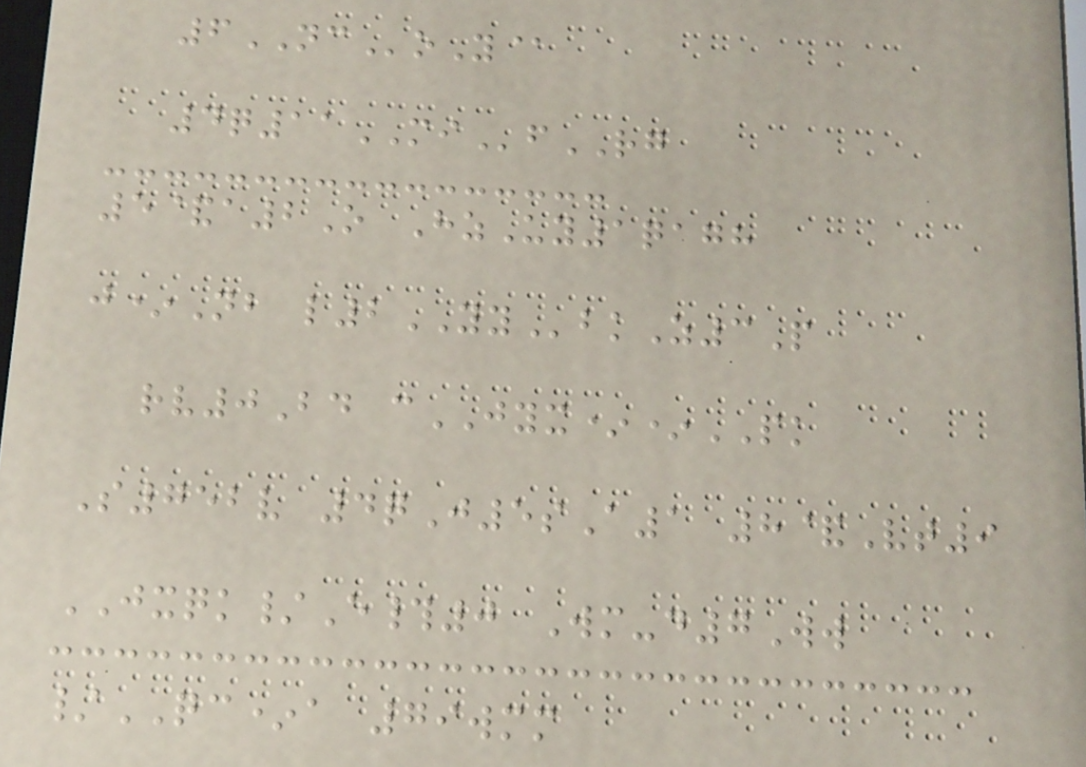6NCoY@
4q11MIfRG
5&a2O HzUy1qagh
j*Nb l2YYbkZ3P
rv0Bd cJYX**PK
S752v 4qJ5sA1 8&Vt9
JXQK/E#0 Wm-d7Ww
/QC*a 79wmm
